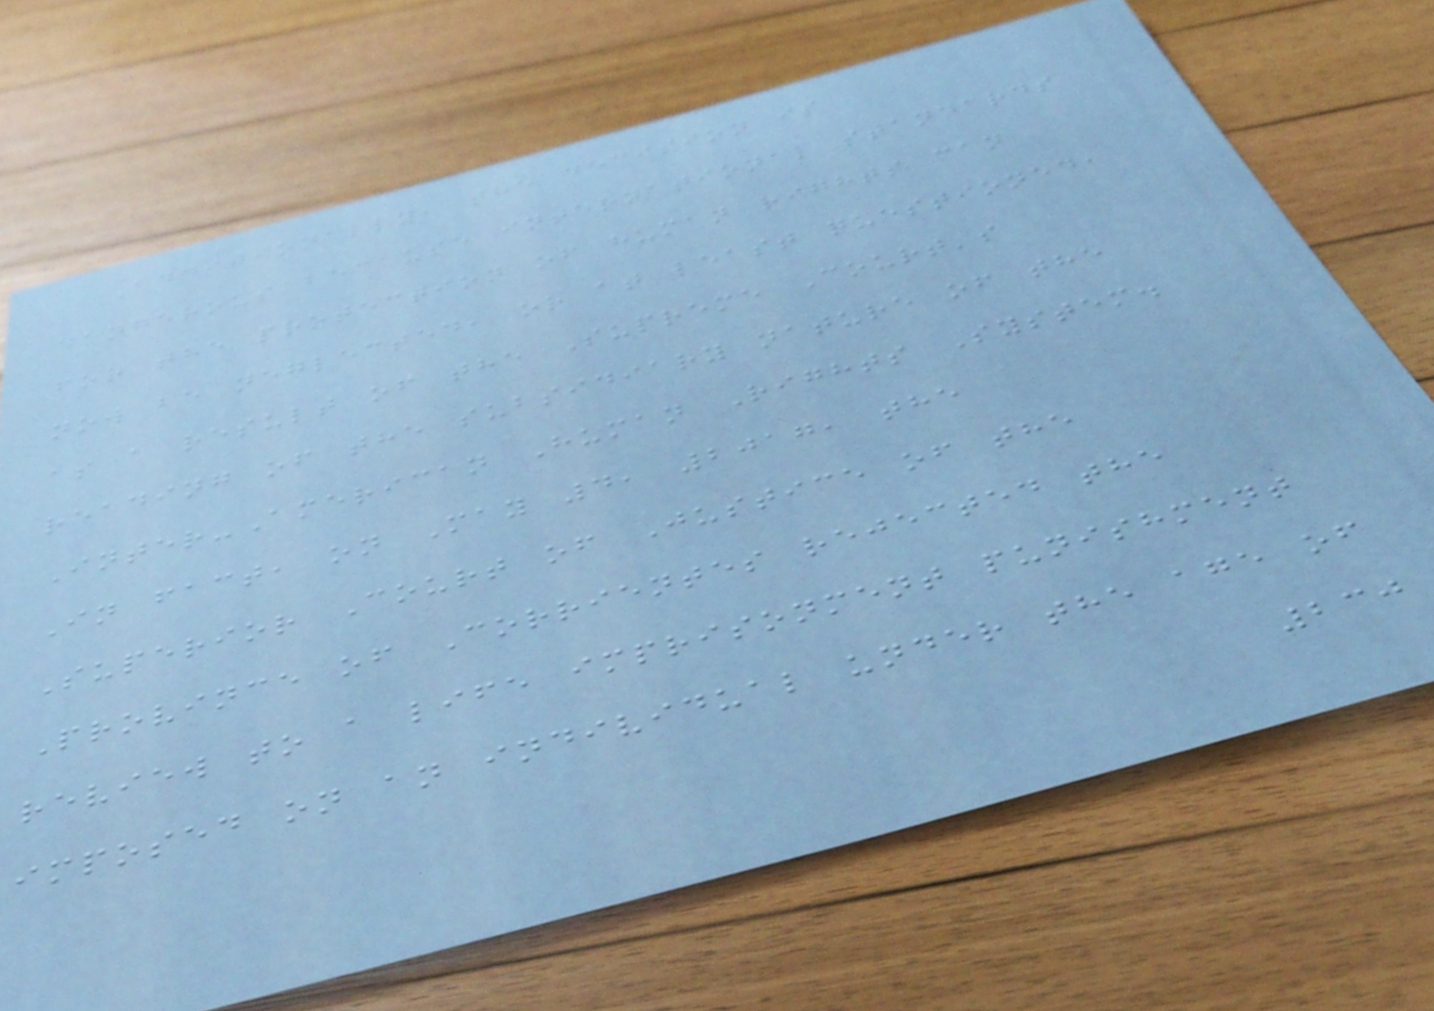Additionally, the decision is
dangerous because international standards
for the protection of human rights can
now be neglected, or at least questioned,
as a result of the Supreme Court's
reading of the subsidiary nature of the
Inter-American Human Rights System.
In fact, on May 4, 2017, the
Superior Court of Justice of the
Province of Corrientes rejected the
review to a life imprisonment punishment
imposed on an individual under the age of
230
